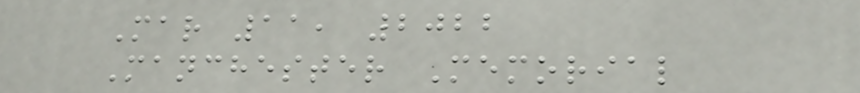Mar 11, 2022
Manchester Memorial
